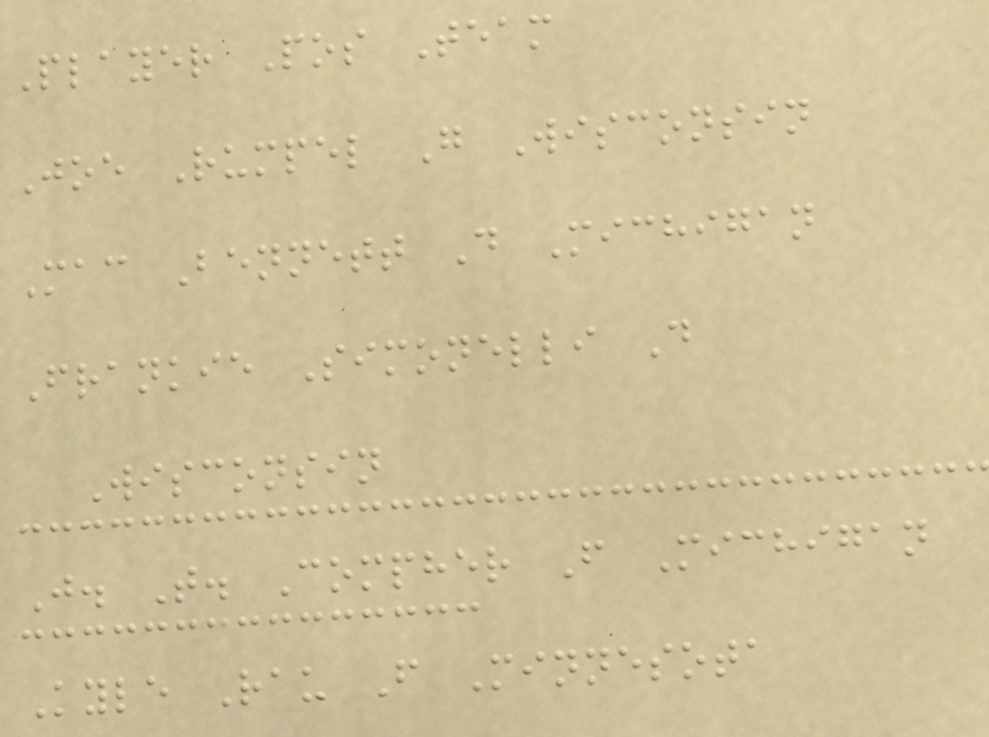Player Pos Team
Joe Rumpel G Wisconsin
Mac Bennett D Michigan
Frankie Simonelli D
Wisconsin
J. T. Compher F Michigan
Kyle Rau F Minnesota
